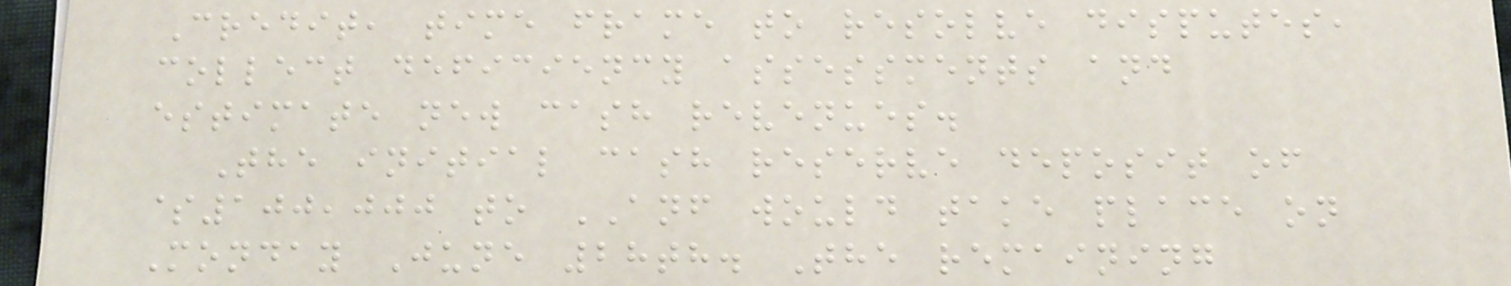Credit, time frame to resolve disputes,
collect deficiency assessments and
estimate new cash revenues.
The initial cash reserve deposit of
$100,000 to ANF would take place on
Monday June 28th. The remaining
